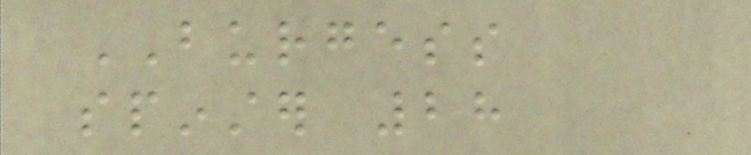BURGESS
spinster 28
